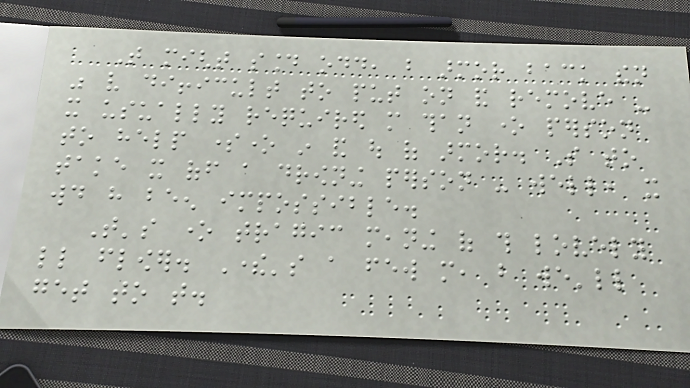That might sound odd, but armor back then
was very difficult to put on and remove -
it usually required more than one person
to help someone in and out of armor. So to
take it off a drowning person - well, it
would have been impossible.
That's one tragic meaning of this lovely
little flower. There's a few more, but we'll
get to that.
